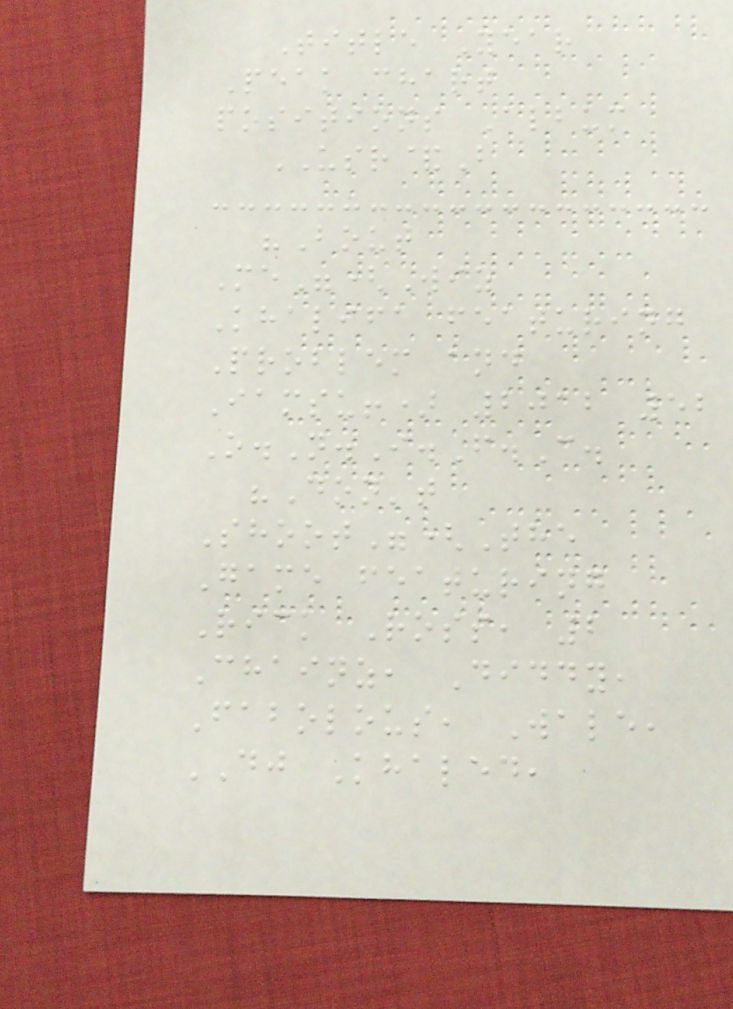Title Year
Peak chart
positions Album
USR&B
"Bout
Me"(Wiz
Khalifa featuring
Problem and
Iamsu!) 2012 52
O.N.I.F.C.
"Don't
Shoot"(The
Game featuring
Rick Ross, 2
Chainz, Diddy,
Fabolous, Wale,
DJ Khaled,
